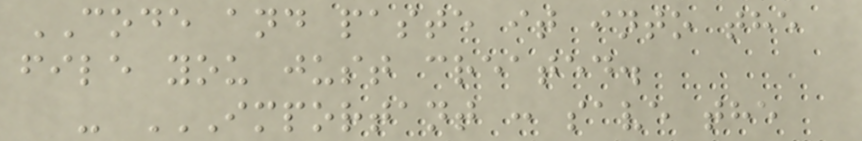CODE and paste it into the
file you just created.
- IMPORTANT : SAVE THE
